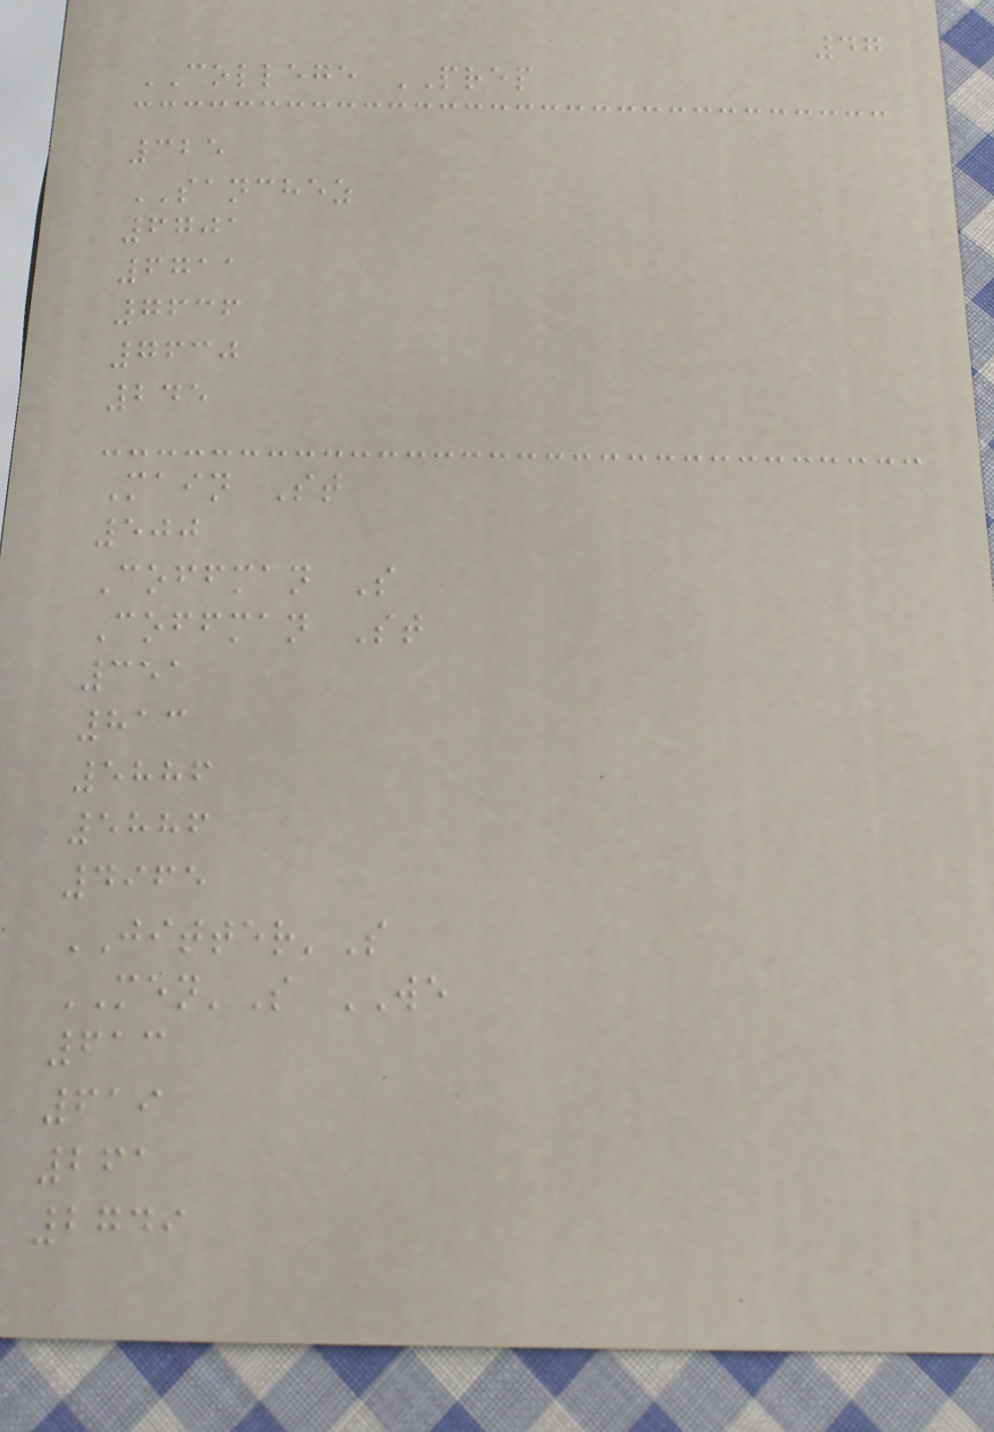47
COLLEGE PREP
325
SANCHEZ
6701
6711
7636
7630
245
Main St
500
Coffman S
Coffman St
351
813
5886
5886
4965
JITTER'S
MEN'S WE
613
619
261
2749
